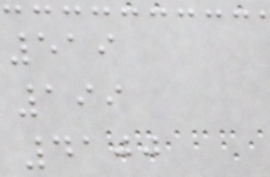519
199
4100
